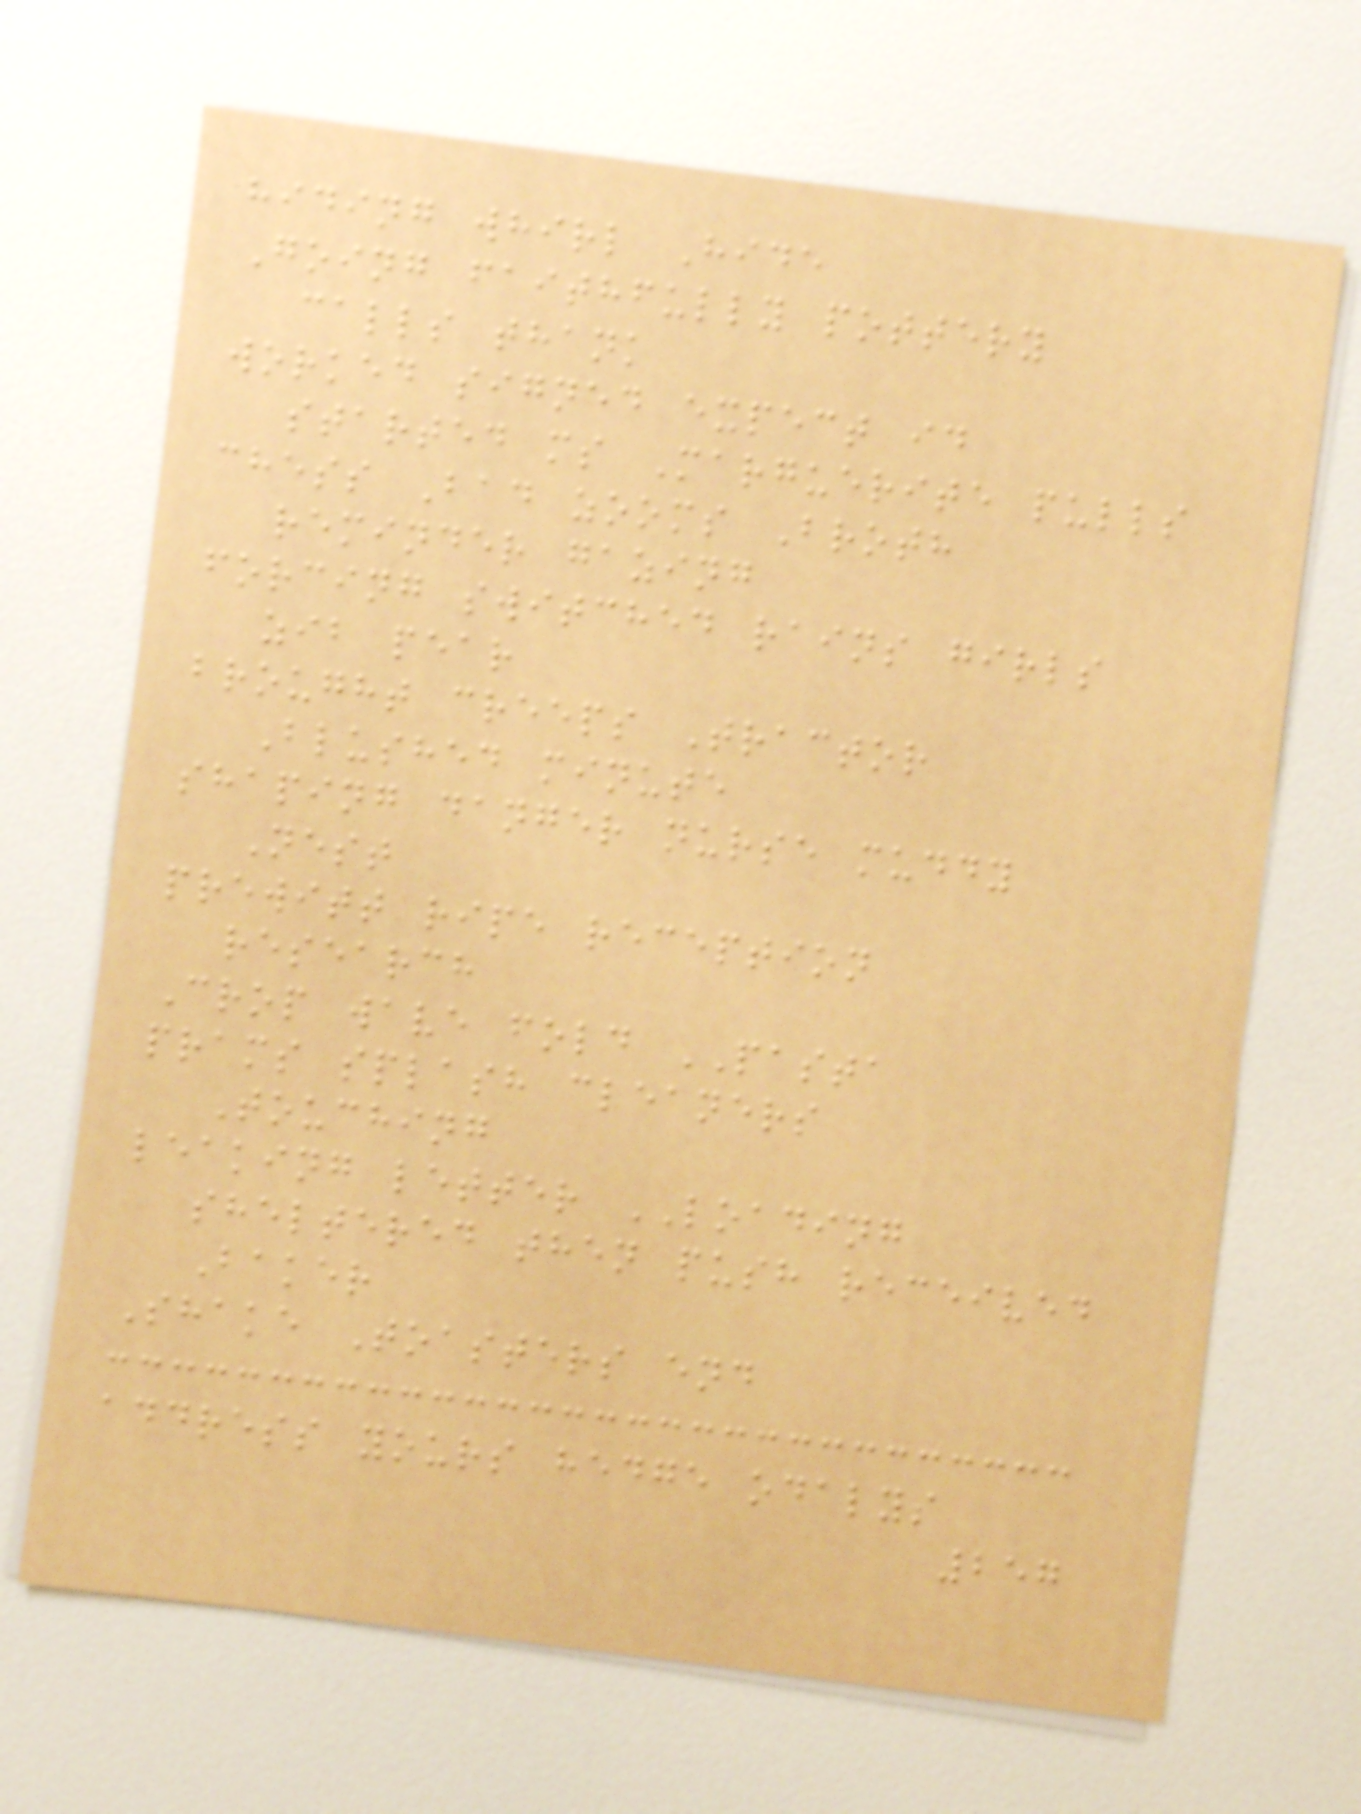hiding whirl Hide
Going faithfully pottery
calls thank
worked signed expect id
started ms Marguerite pulls
chess Bad zooms Broth
reminder gazing
forcing switched rains girls
zib pear
brought creeps Tractor
Blushed minute
shaping danger nurse muddy
Nest
prewitt ripe reception
research
Crop wave fold PASTA
prams splash cleaners
Touching
leaking letter LOADING
sheltered then push received
Baker
Shake Toasters end
address yours hedge odalys
257
